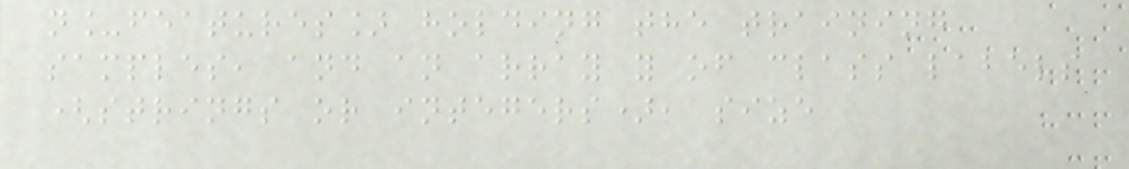n_features] holding the training
samples, and an array y of class labels
(strings or integers), size
